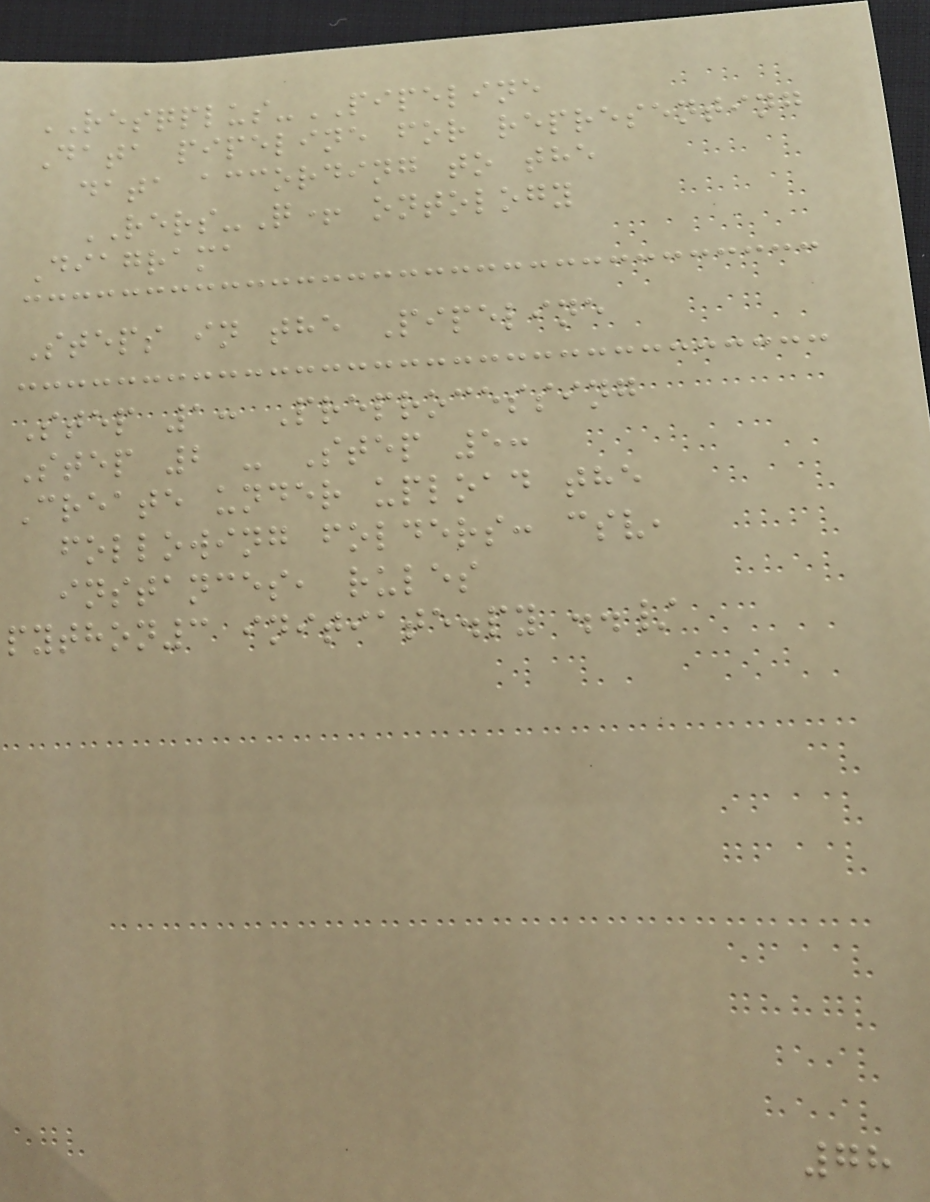RESQPLUS-PIPELINE
Data pipeline for representing
data according to the
RERS-Q+ ontology
Diagrama
Steps in the Pipeline
Step 1: Preprocessing
Step 2 - Step 5:
Create under upload the
following folders: csv,
instances, rules
python3 initiate.py ../
78
